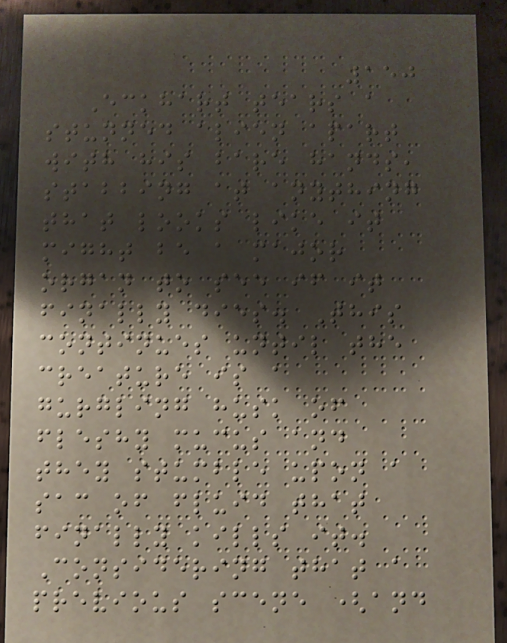150
Eckhart tears a
stunned alien apart
with his bare hands,
stabbing at anything
that looks like it
might be a major
organ to see if it
finally dies. This
continues until the
creature is a
gurgling husk of
fleshy mucus and
they stumble upon a
sac of fluid that
finally kills it.
Considering that a
previous scene (and
